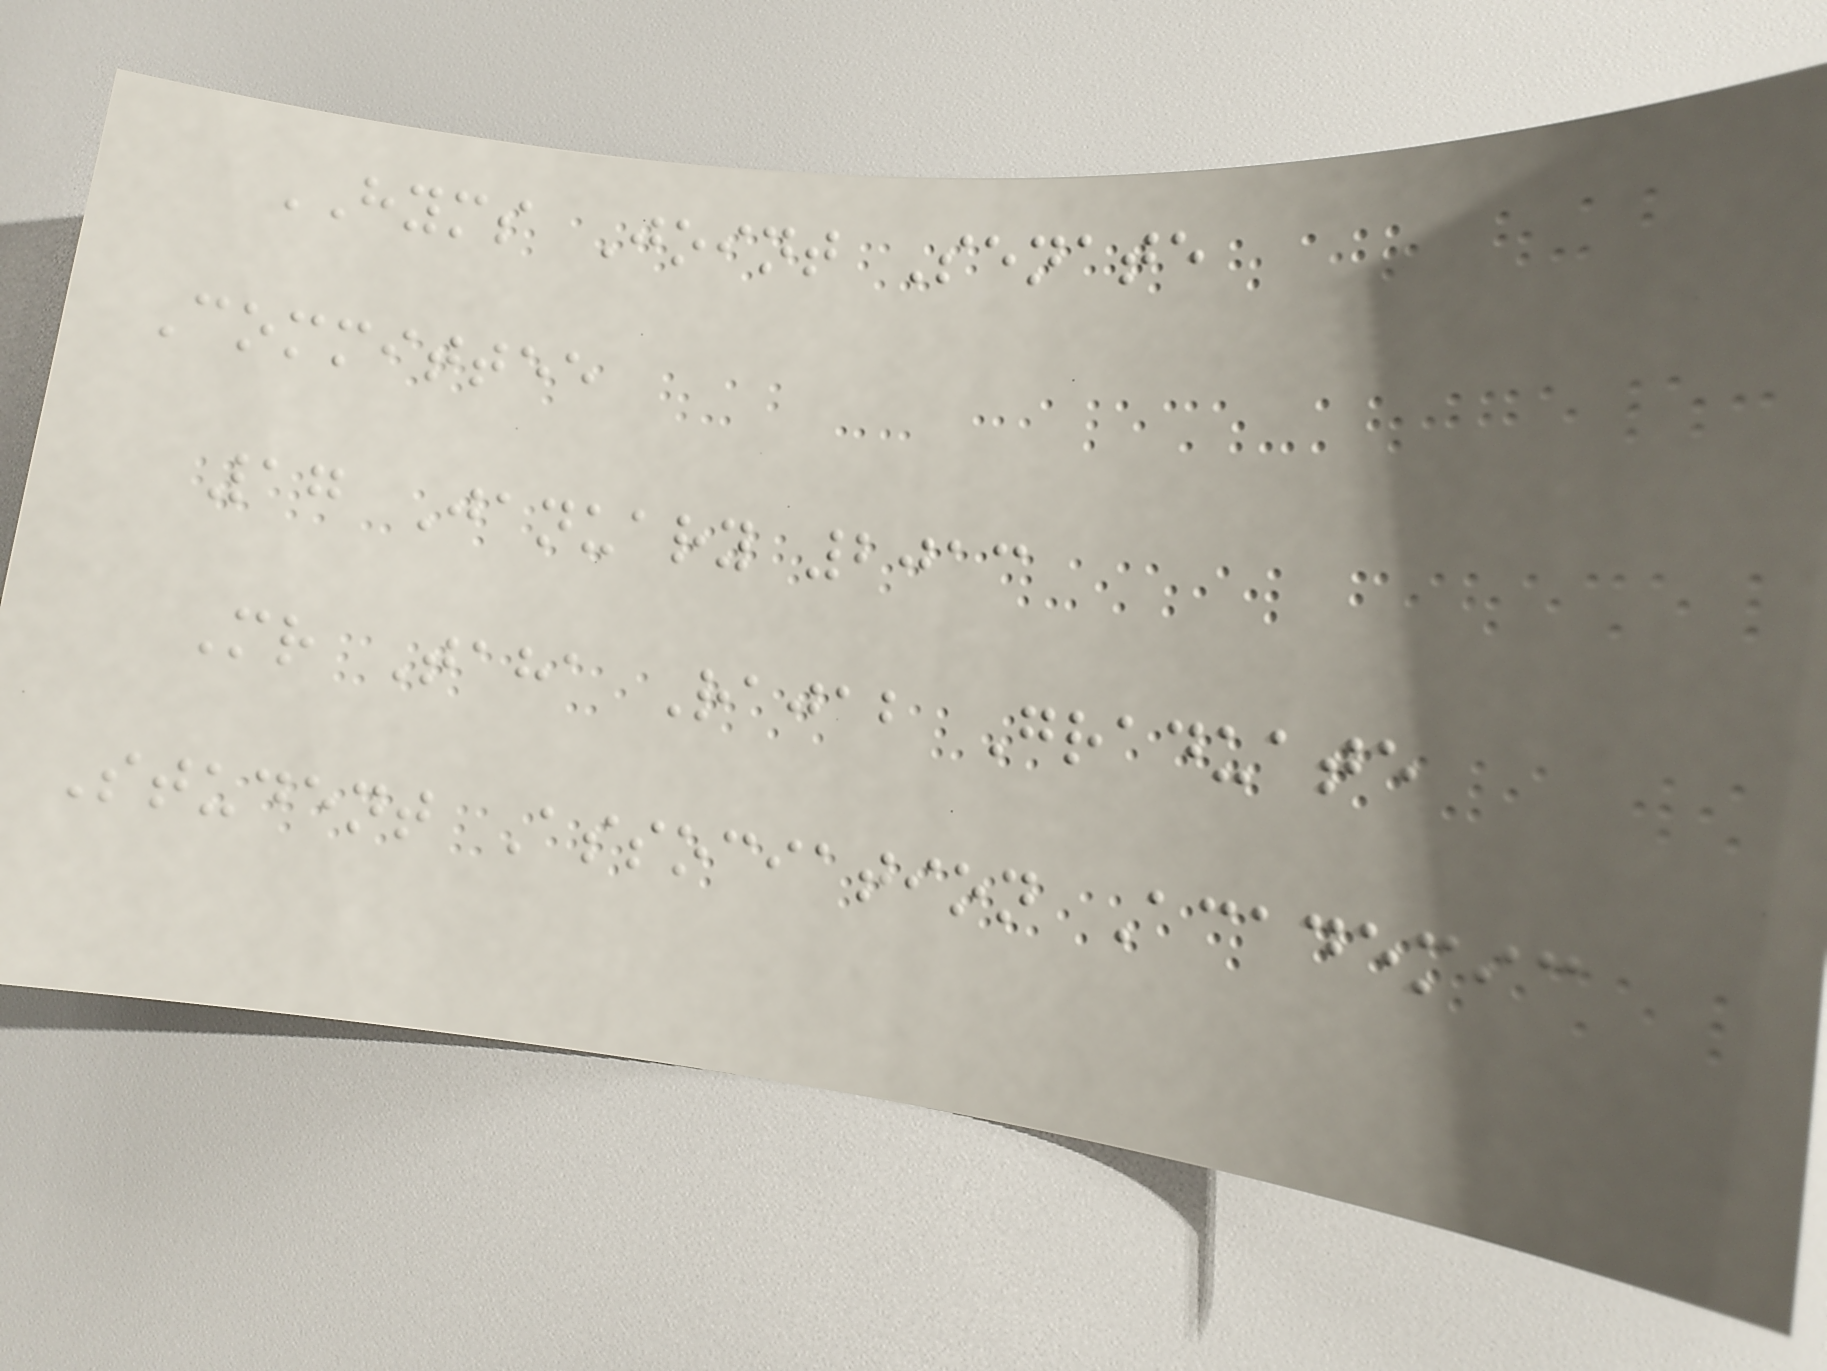HYMS Joint Senate
Committee
17 January 2013
Mr Taha Rajab Graduate
Student Association Academic
